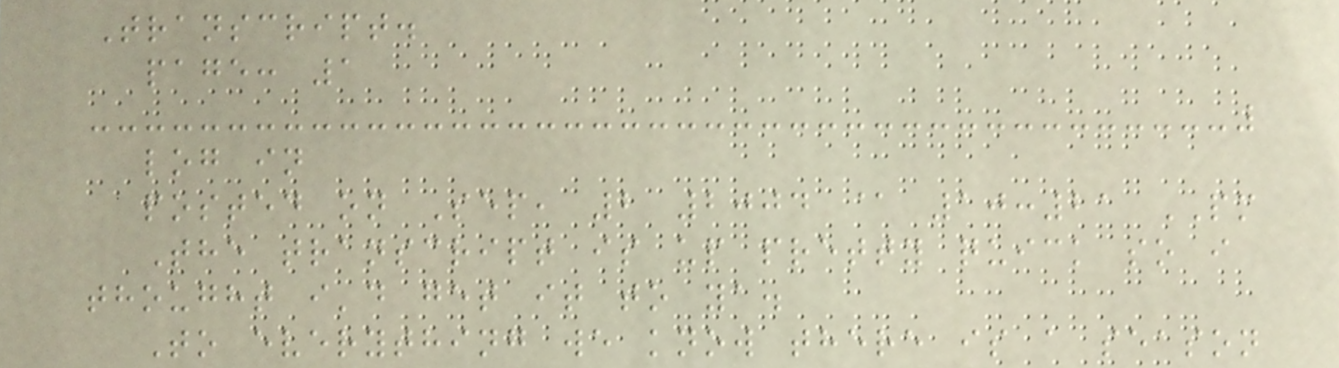Transcript.
page: 1
log in
posted on Sep, 2 2004 @ 10:21 PM
The transcript is up pretty quick so i
thought i'd get it to ya.
To everything we know there is a season
